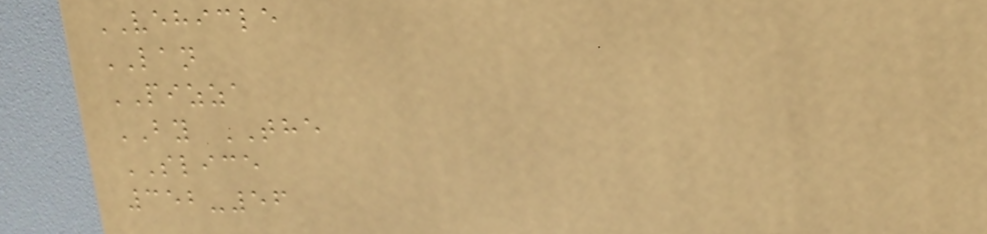VEHICLE
LAN
PIZZA
BY THE
SLICE
352-56
